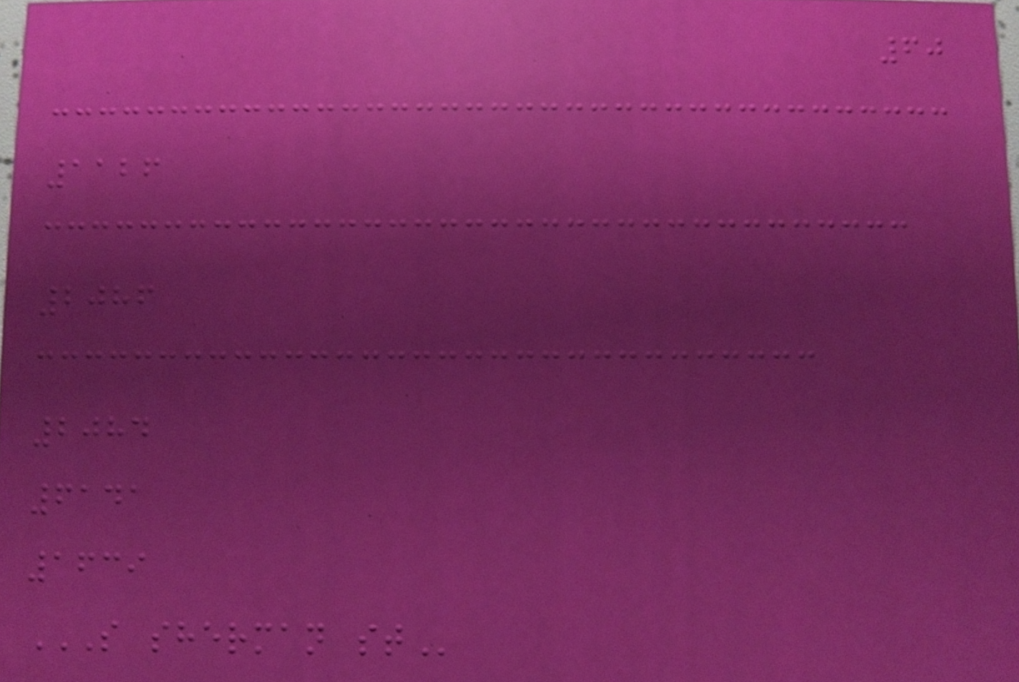60
1126
2086
2084
6141
1639
S SHERMAN ST
